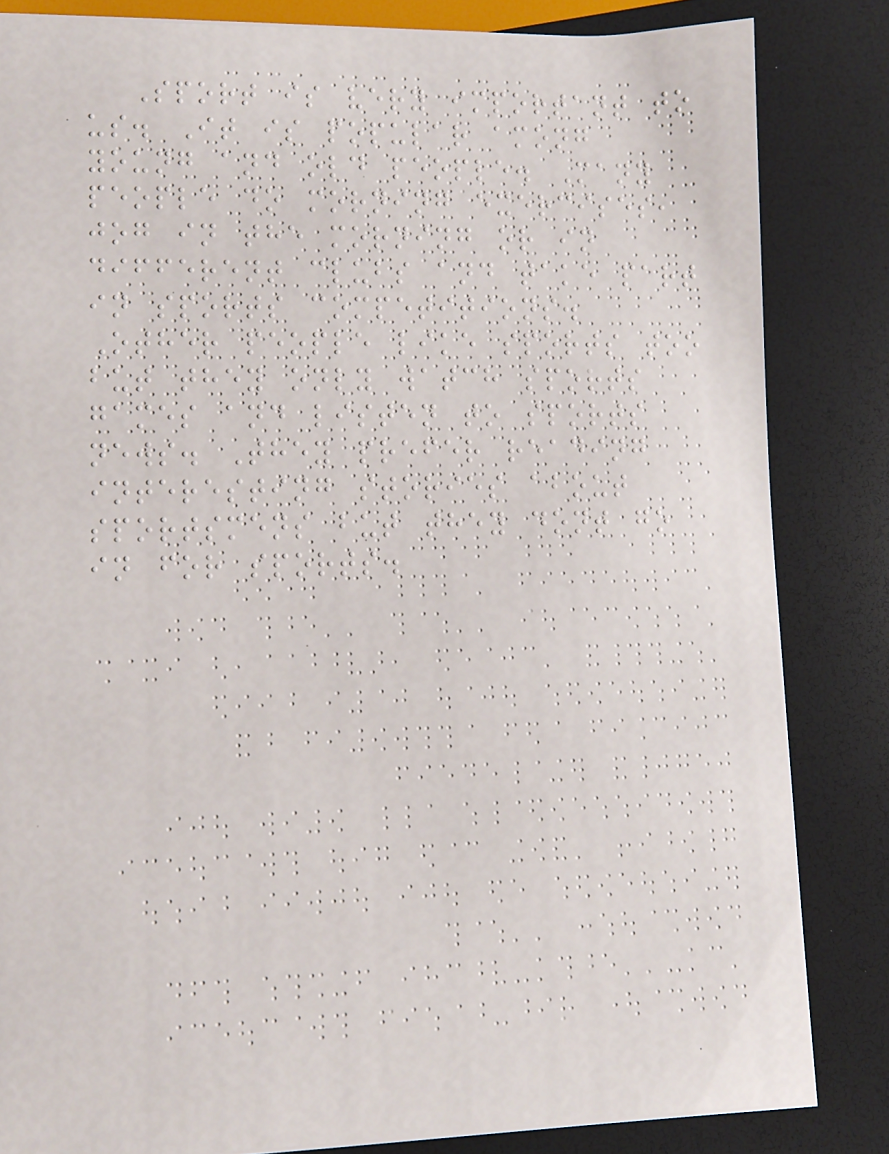Sport is very important to
us. It is popular among
young and old people. Many
people do morning exercises,
jog in the morning or in
different clubs and take part
in sports competitions.
Other people like sports too
but they only watch sports
games and listen to sports
news. They prefer reading
interesting stories about
sportsmens but they dont go
in for sports.
